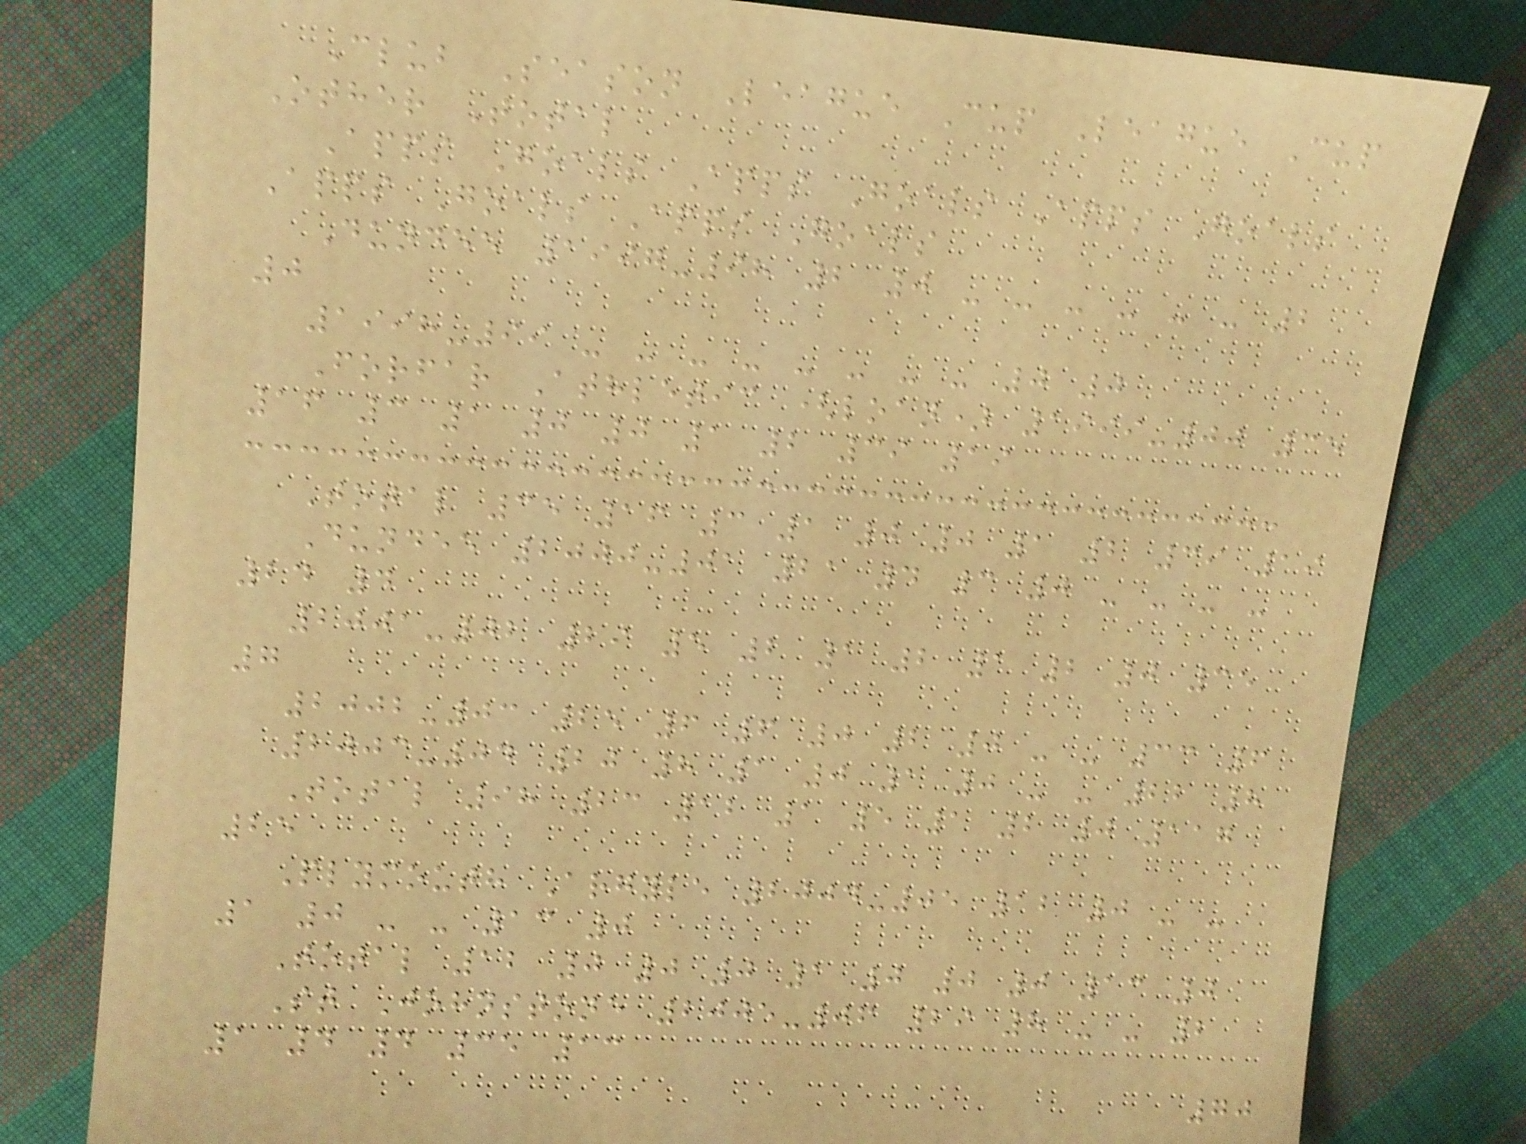Club Season League Cup League Cup
Other Total
Apps Goals Apps Goals Apps Goals
Apps Goals Apps Goals
Dundee 1997-98 2 0 - - - - - - 2
0
1998-99 - - - - - - - - 0 0
Forfar Athletic (loan) 1999-00 35
16 3 1 0 0 1 2 39 19
Total 35 16 3 1 0 0 1 2 39 19
Dundee 2000-01 21 4 3 0 - - - -
24 4
2001-02 29 5 2 1 2 1 2 0 35
7
2002-03 25 6 6 0 2 0 - - 33 6
2003-04 20 8 1 0 1 0 - - 22 8
Total 98 23 12 1 5 1 2 0 117
25
Plymouth Argyle 2004-05 12 0 - -
1 0 - - 13 0
Total 12 0 0 0 1 0 0 0 13 0
St Johnstone 2005-06 29 8 - - 2
1 4 4 35 13
70
